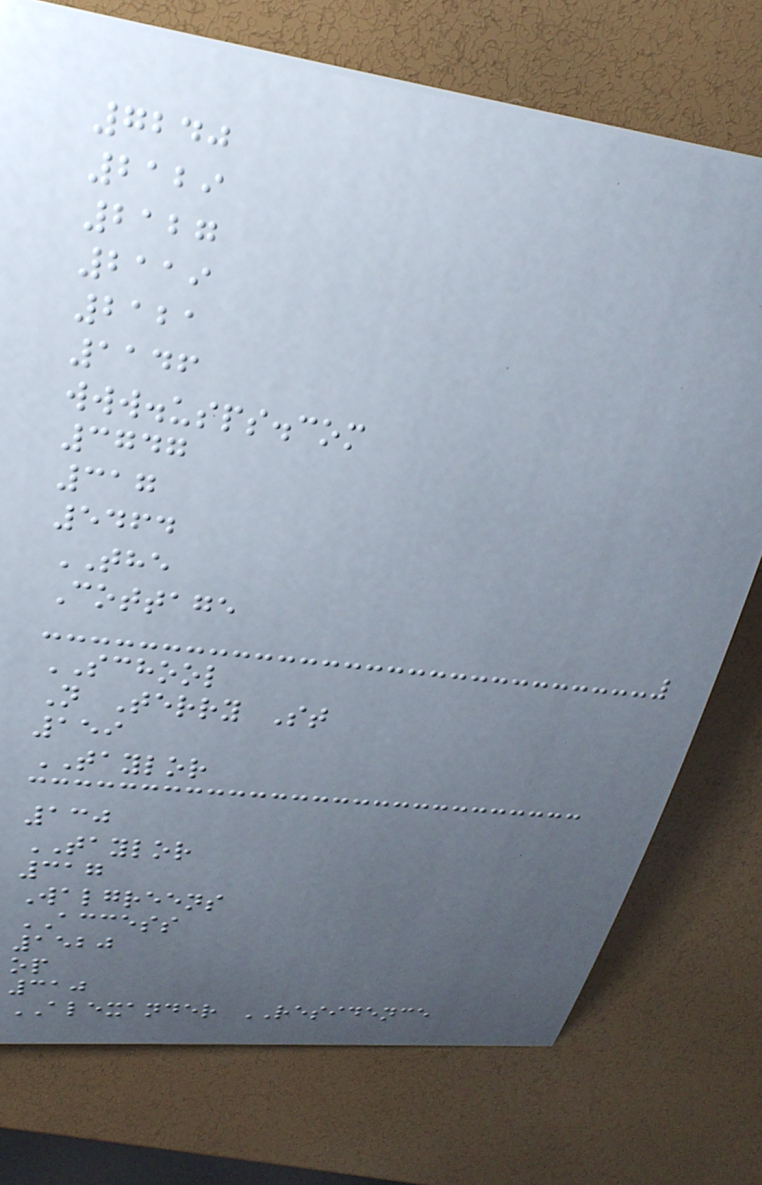7240
2129
2127
2119
2121
1146
www.usps.com
3747
317
5464
THE
Cottage
SCHOOL
N Terry St
159
TAYLOR
130
TAYLOR
317
Walgreens
ACCESS
1520
op
310
ALEXANDER RESIDENCE
